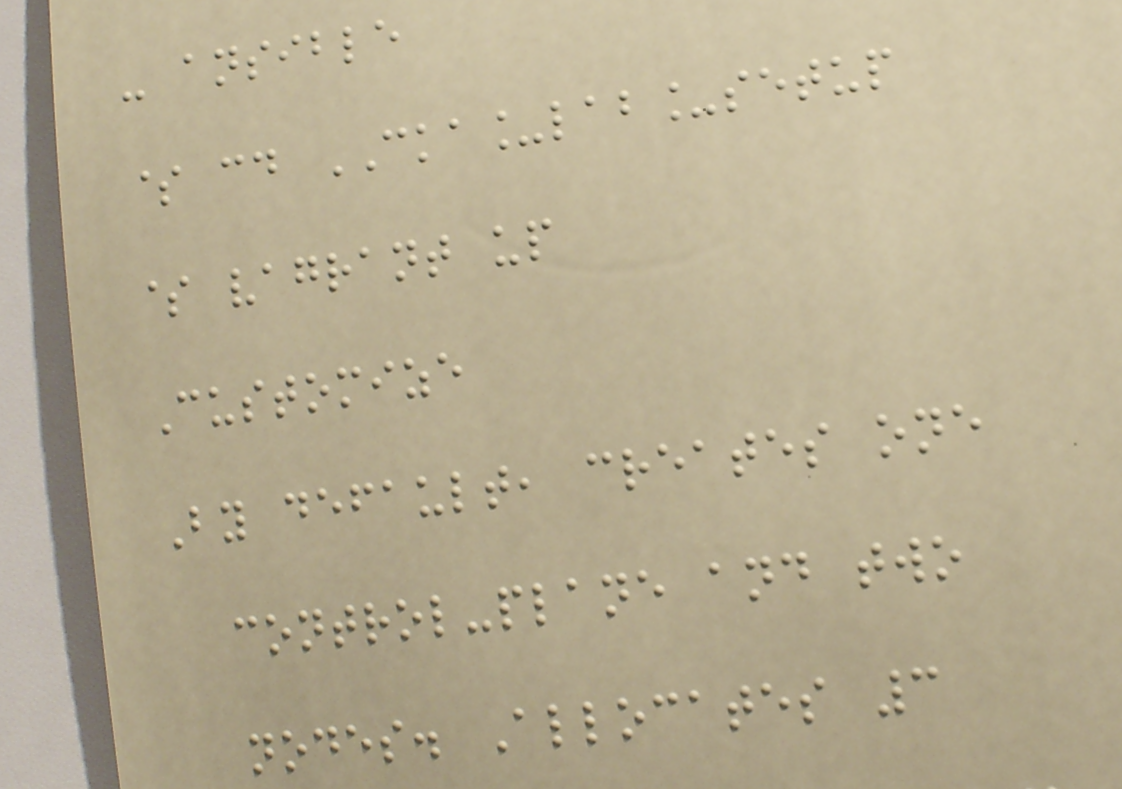- ansible
$ cd CKA_lab_setup
$ vagrant up
Customize
By default, creates one
control-plane and two
nodes. Allocates 3
